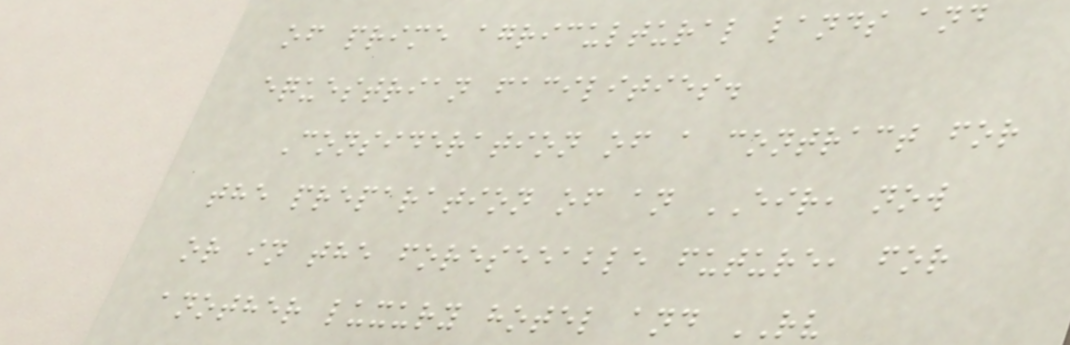of prime agricultural lands and
equestrian facilities.
Consideration of a contract for
the preparation of an EIR, now
or in the foreseeable future, for
another luxury hotel and RV
